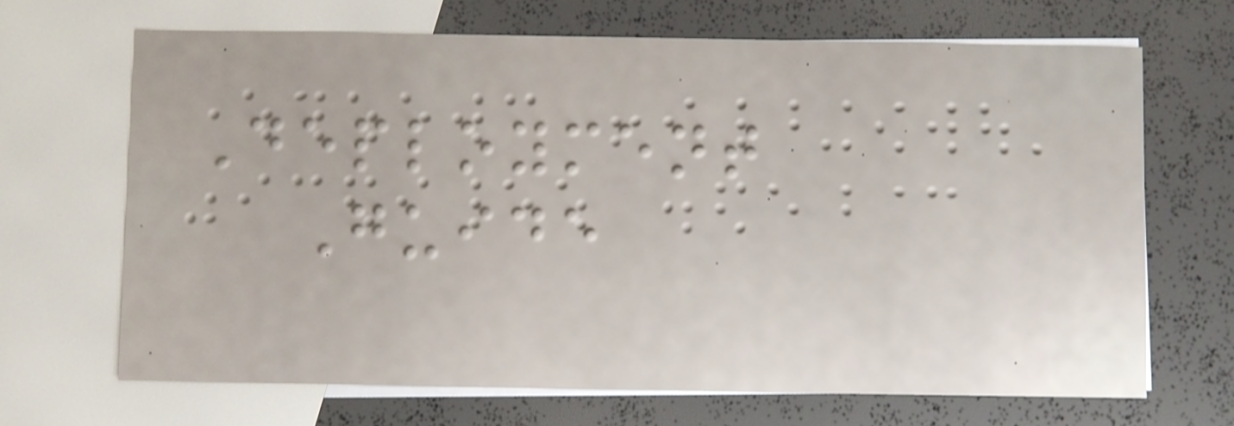Deployment
Guide
